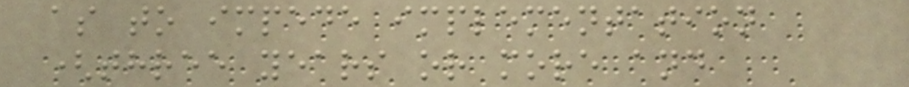as to impede implementation
(three years or more and
